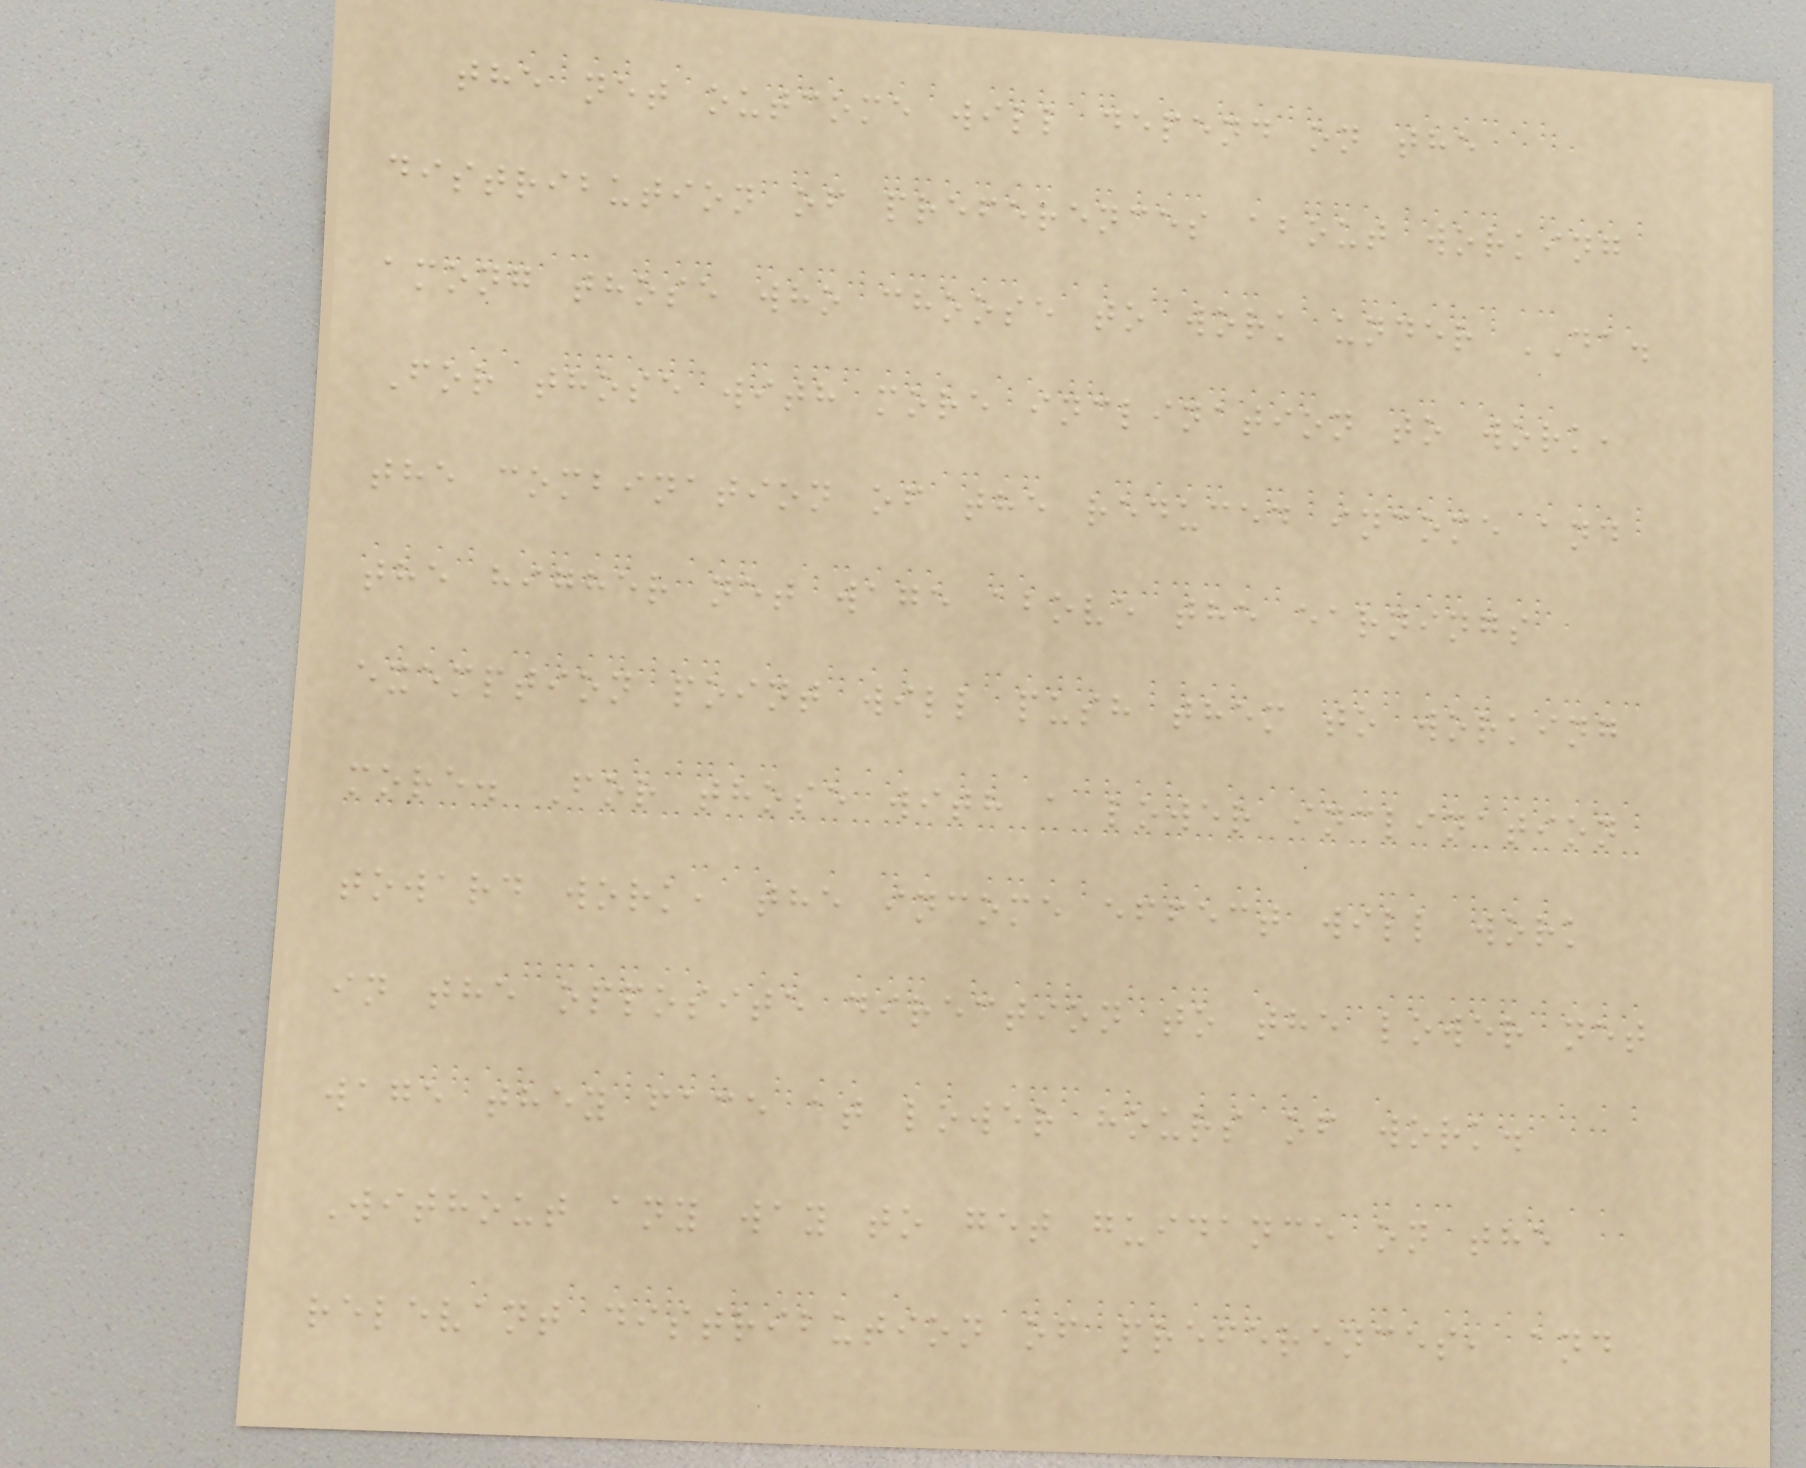the net outcome will depend on the
distribution of preferences about working
among those who choose to work under DA.
For those with more inclination to work,
the combination of the reduced income and
the higher net wage above the earnings
exemption point will push them to working
more. For those with a lower inclination
toward work, the income effect will work
in the opposite direction to the lower net
wage they face at lower hours of work.
Without any way to get guidance on the
relevant distribution of preferences, and
